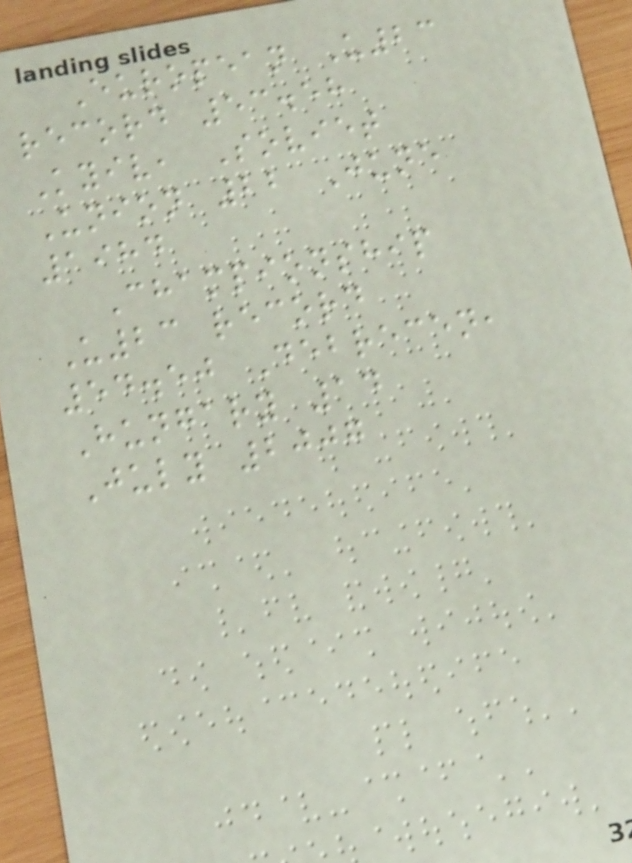European U23
record 53.58
Kyiv, Soviet
Union 22 June
1984
Championship
U23 record
54.50 Debrecen,
Hungary 14
July 2007
